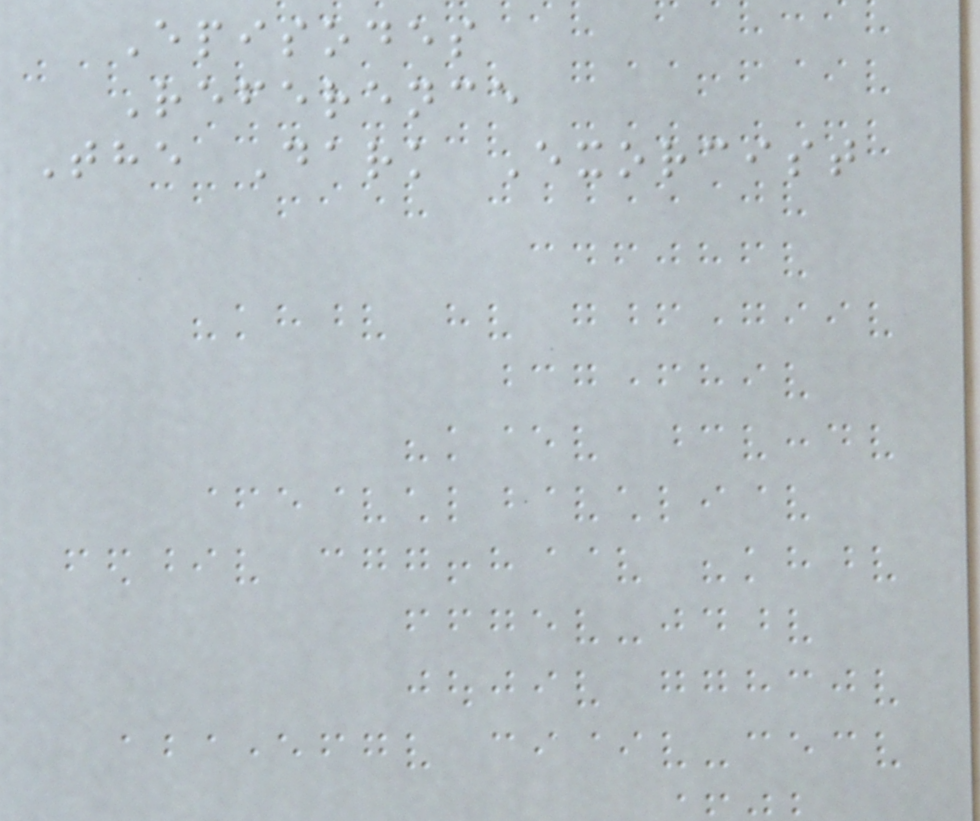Episodes
Reference
The Dark Exorcist
